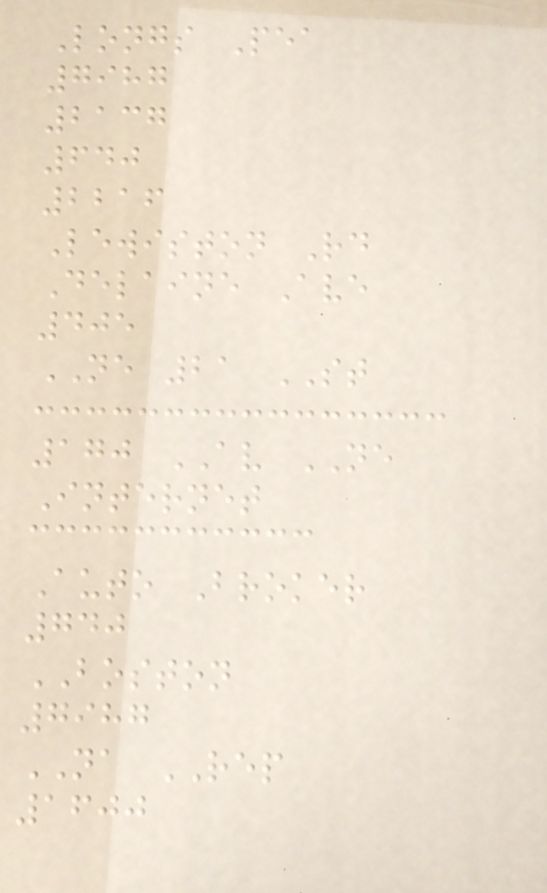Longs Pea
7987
2137
640
2216
Lewiston Rd
Delaine Ave
405
NE 21 ST
170 AV NE
Internet
Auto Broker
740
BOSTON
7987
NA REP
1600
